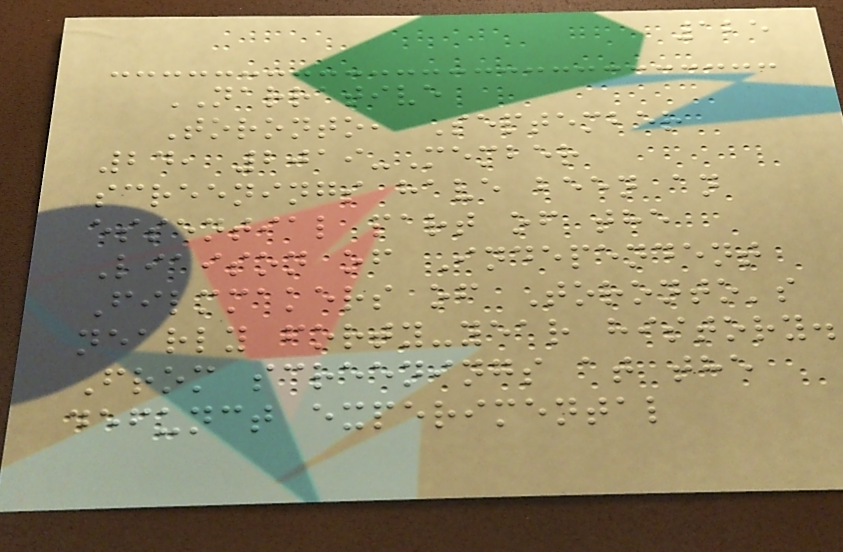125
NARRATIVE
Toronto, September
24, 2019-Member
screenings have been an
essential part of the
Liaison of Independent
Filmmakers of Toronto's
nearly forty-year history.
From screenings at the
defunct experimental
